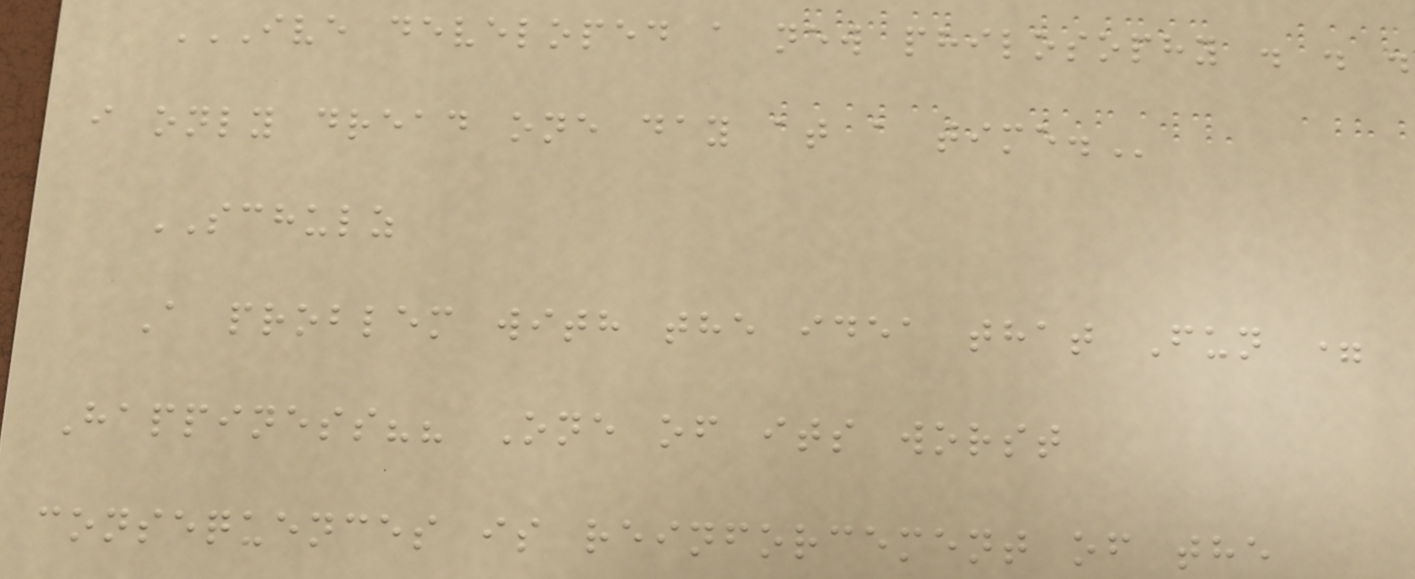IVE DEVELOPED A NEW PHILOSOPHY . . .
I ONLY DREAD ONE DAY AT A TIME.
SCHULZ
A problem with the idea that Fun =
Happiness?? One of its worst
consequences is reinforcement of the
